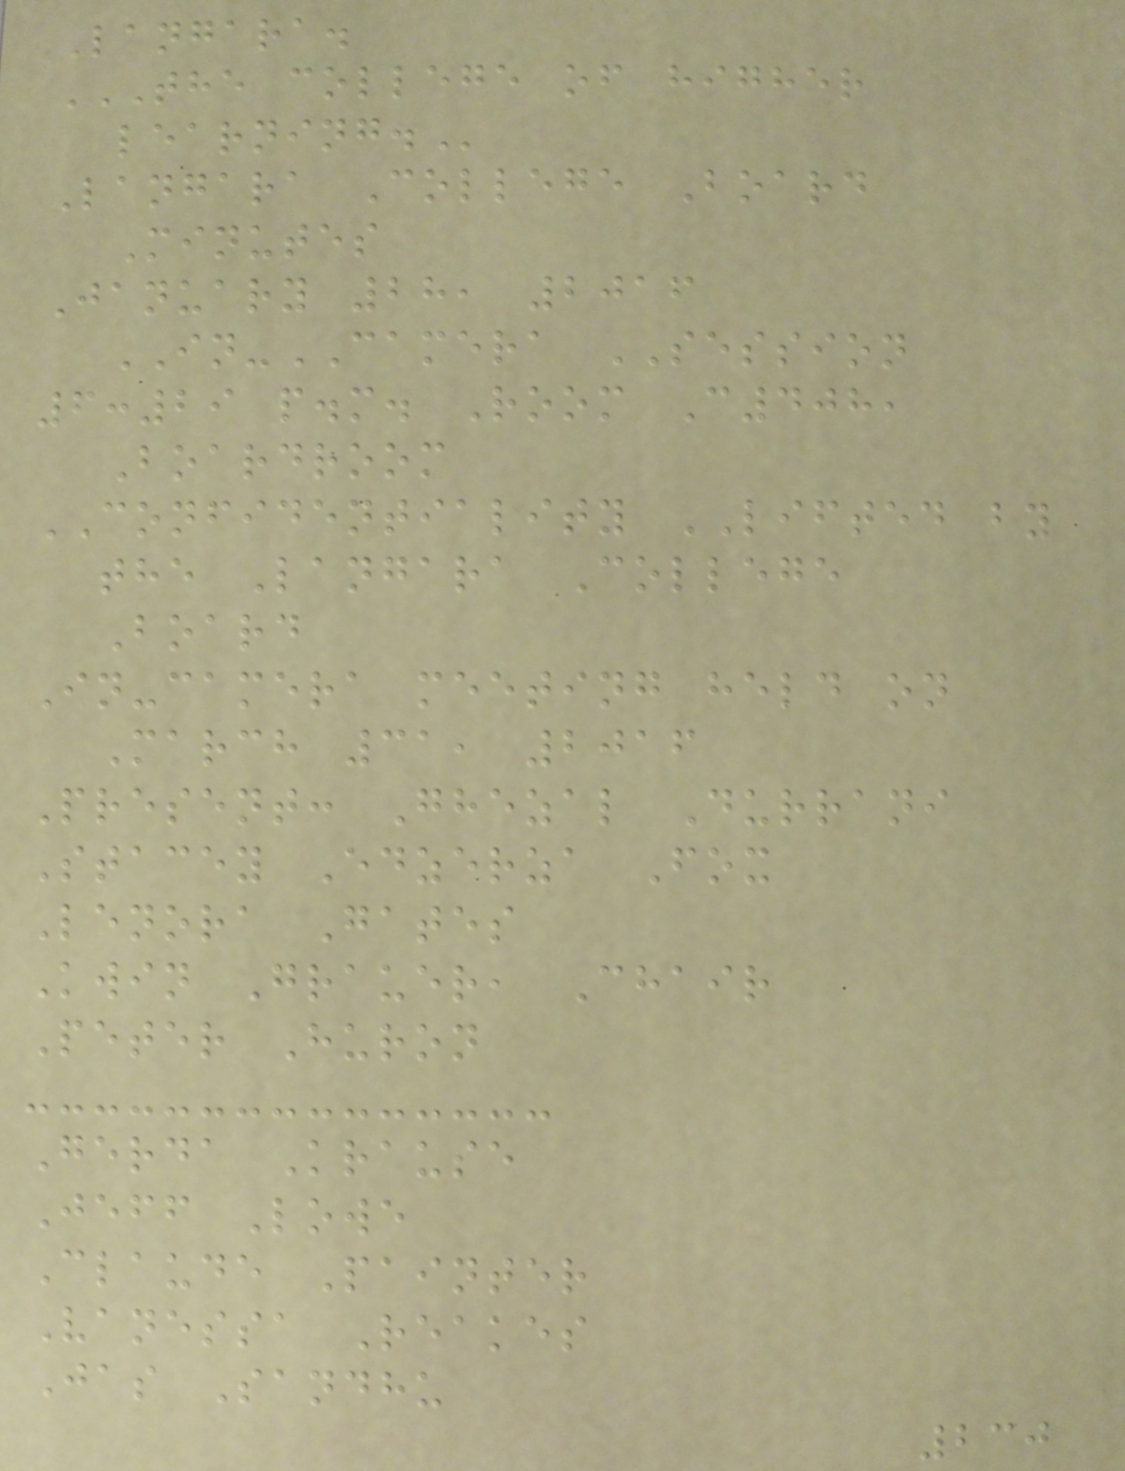Langara.
THE COLLEGE OF HIGHER
LEARNING.
Langara College Board
Minutes
January 28, 2016
IN-CAMERA SESSION
6:29 p.m. Room C408,
Boardroom
CONFIDENTIALITY LIFTED by
the Langara College
Board
In-camera meeting held on
March 31, 2016
Present: Ghezal Durrani
Stacey Edzerza Fox
Lenora Gates
Kwin Grauer, Chair
Peter Huron
Gerda Krause
Jeff Lowe
Claude Painter
Vanessa Reakes
Jas Sandhu
230
